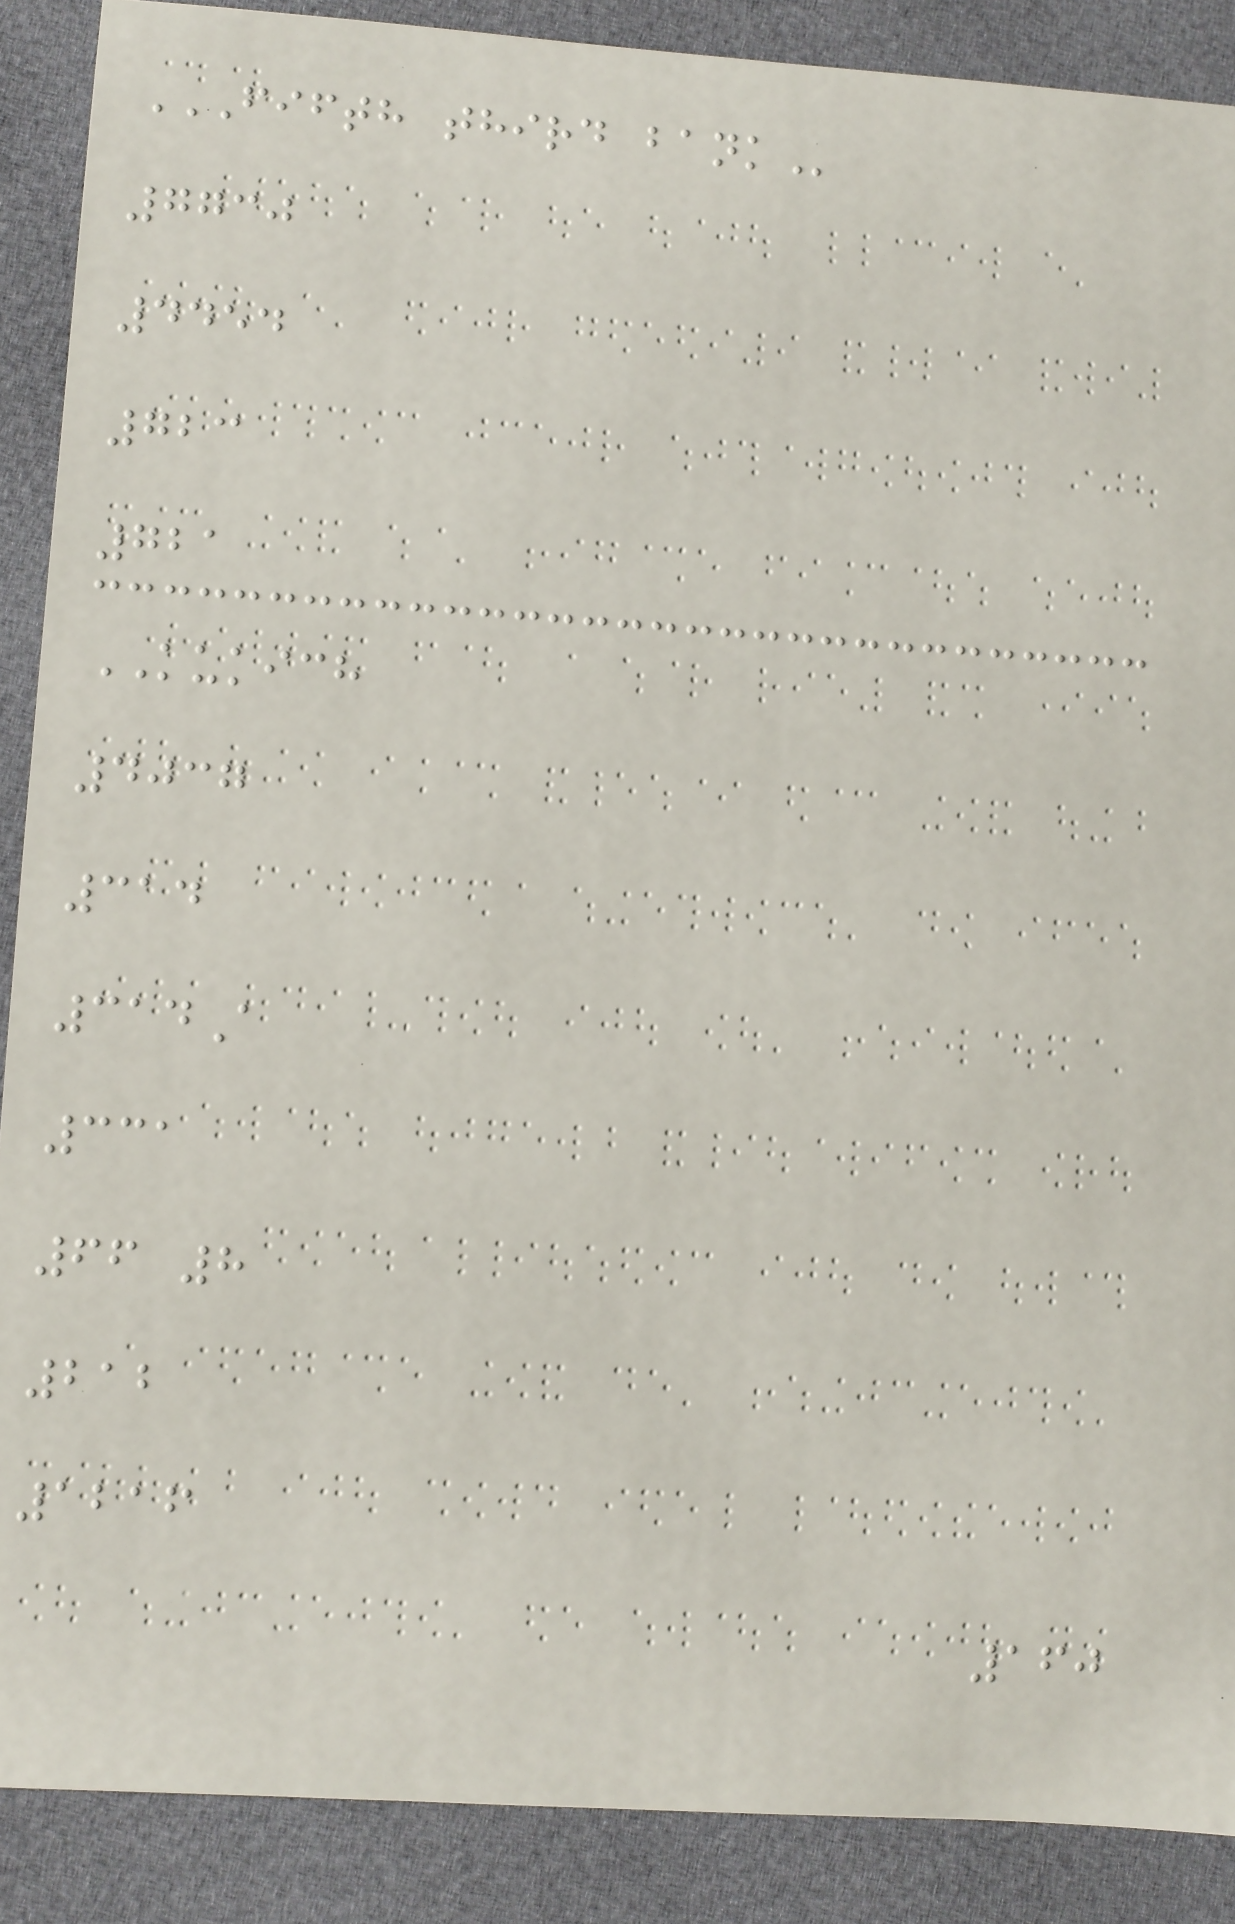FIFTH THIRD BANK
7730
4454
723
721
KUKICH
4037
314
314A
331
66 8
212
1216
160
